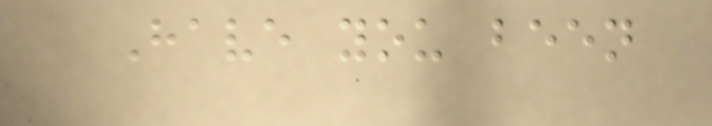Have you been
